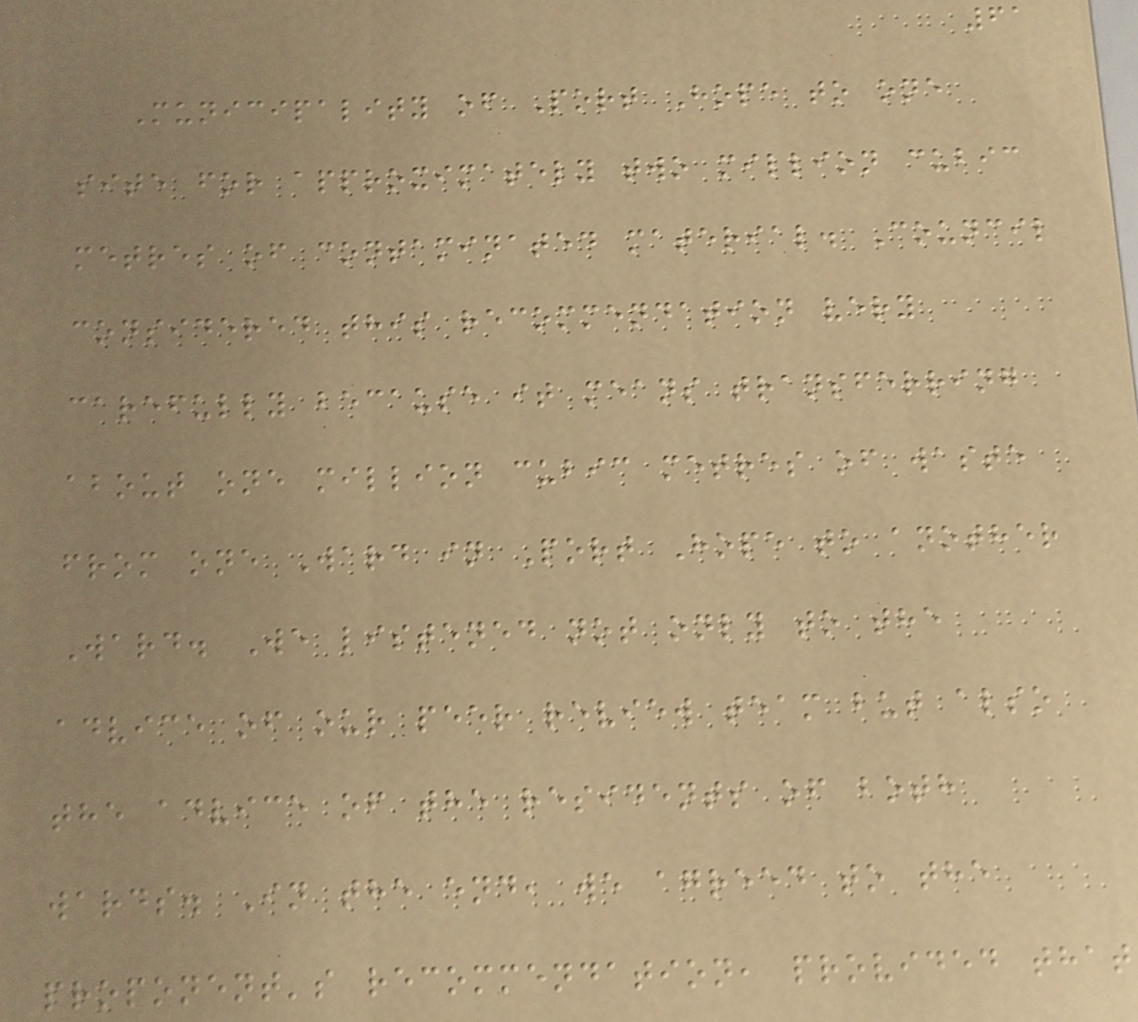61
Municipality of Port Hope to one
site for approximately two million cubic
metres of contaminated material. Council
considered this recommendation very
carefully because it means transferring
about one million cubic metres of waste
from one Ward in Port Hope to another
Ward. We listened not only to the
advice of our peer review team but also
the advice of the residents of both
wards. In the end, we agreed to the
proponent's recommendation, provided that
